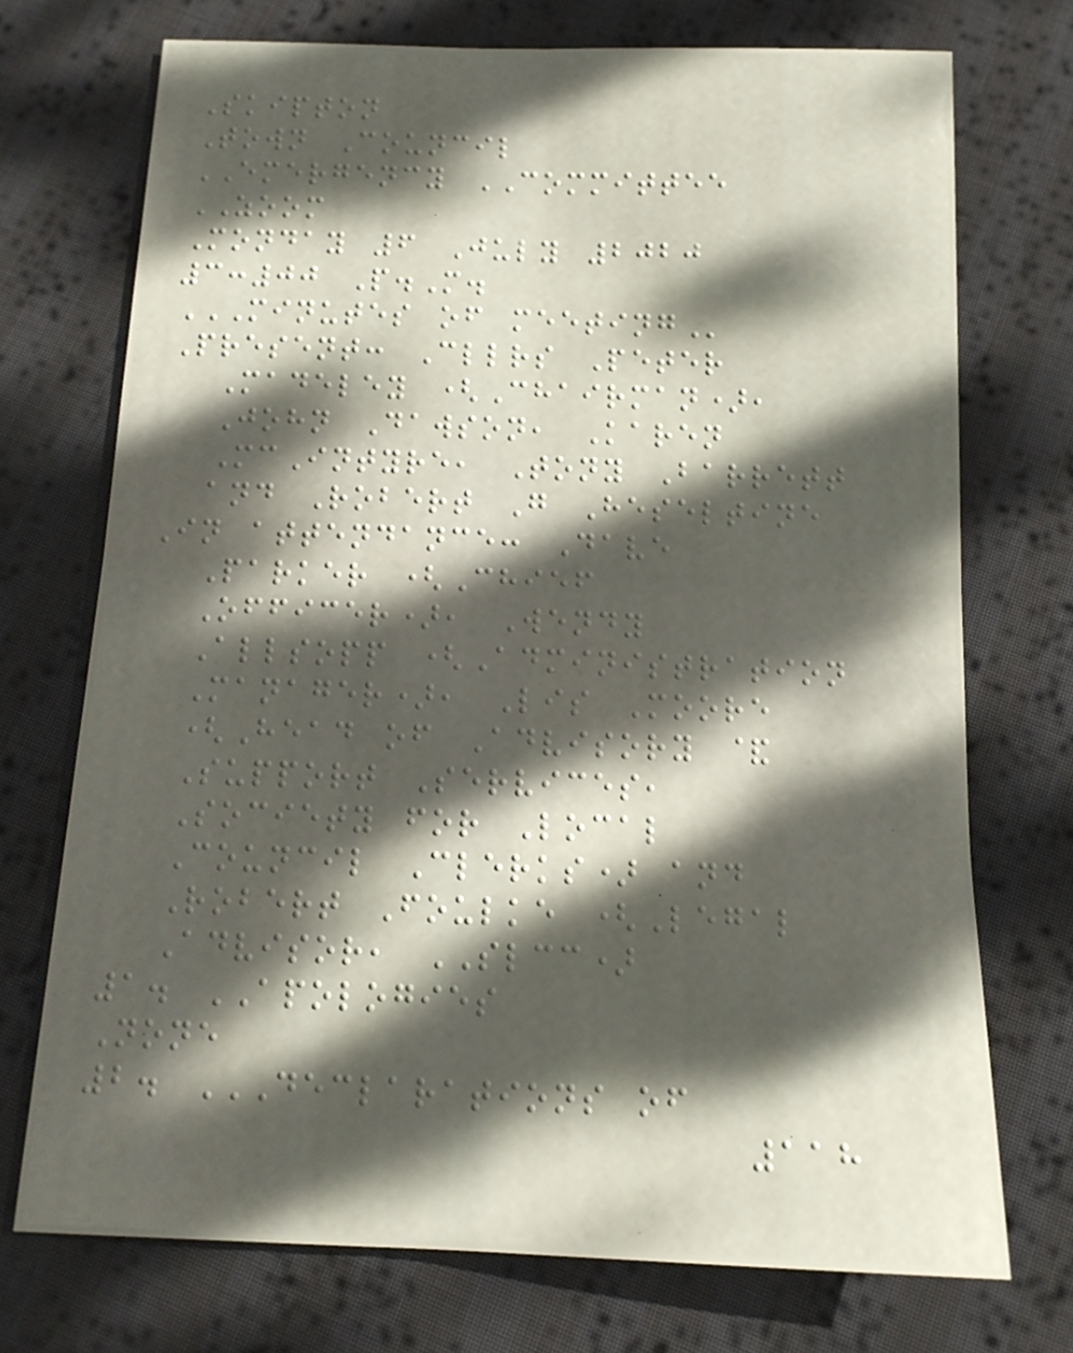Skipton
Town Council
EMERGENCY COMMITTEE
ZOOM
Monday 6 July 2020
3:00 P.M.
MINUTES OF MEETING
Present: Cllrs Peter
Madeley (Chairman),
John Dawson, Karen
McIntyre, Tony Barrett
and Robert G Heseltine
In attendance: Dave
Parker (Chief
Officer), Wendy
Allsopp (Administration
Manager), Lis Moore
(Head of Advisory &
Support Services,
Society for Local
Council Clerks) and
Robert Foulke (Legal
Advisor, SLCC)
1. APOLOGIES
None
2. DECLARATIONS OF
118
